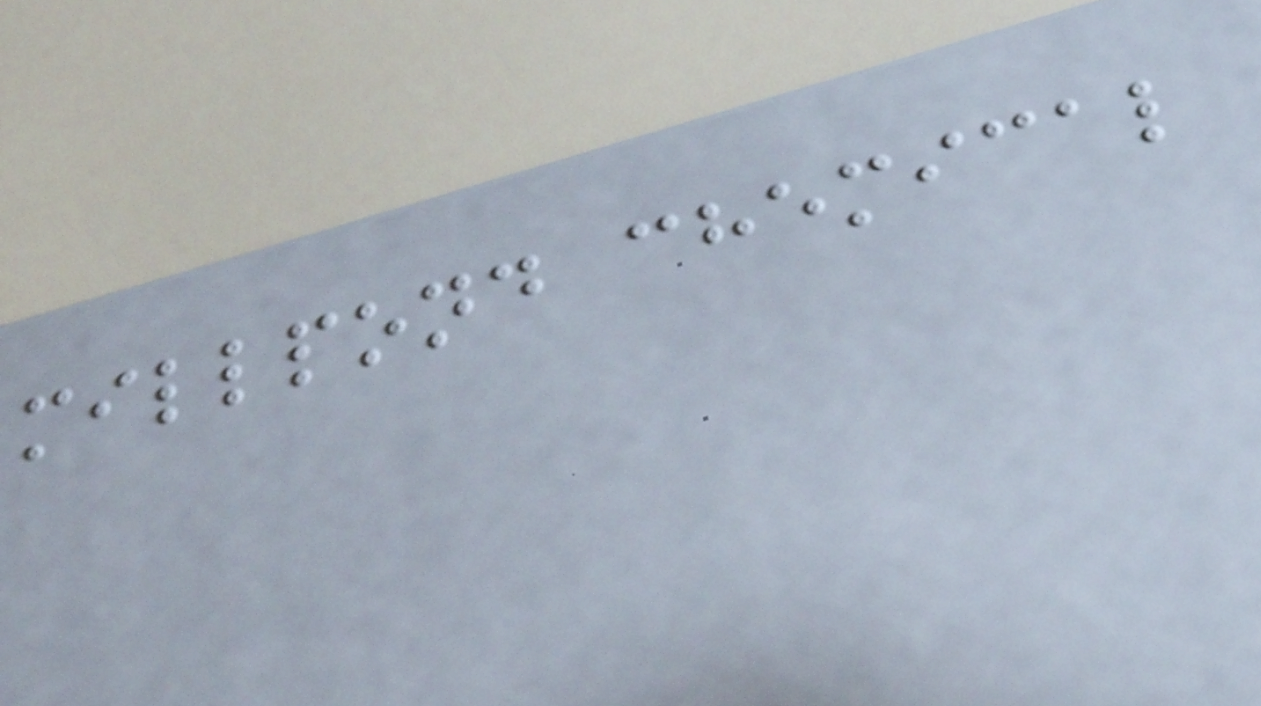millpond chemical
